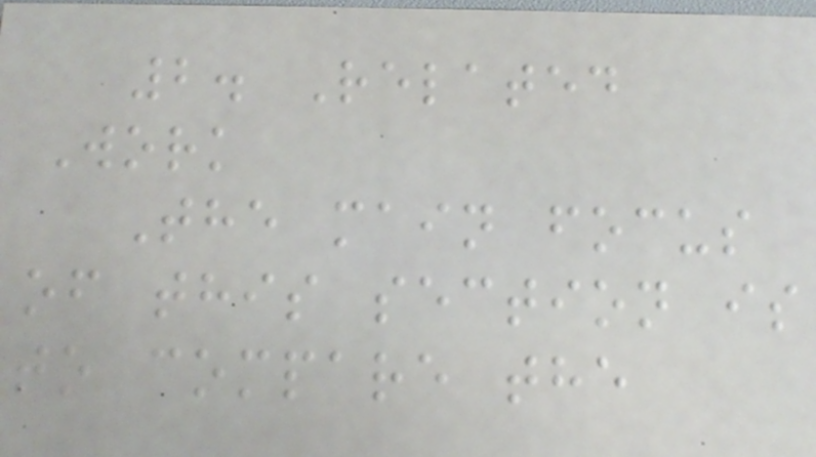2. Related
Work
The main focus
of this section is
to compare the
